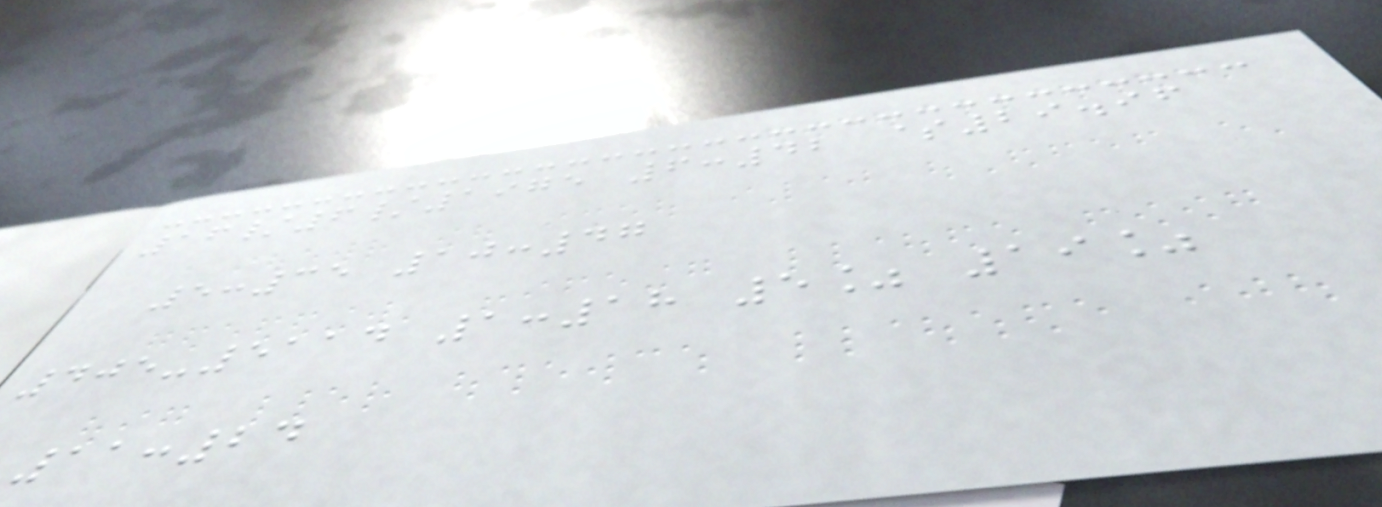16/6/1975 6:42 $29.96
5:35 10:47
405-5114 1:18 5% 19%
11:24
